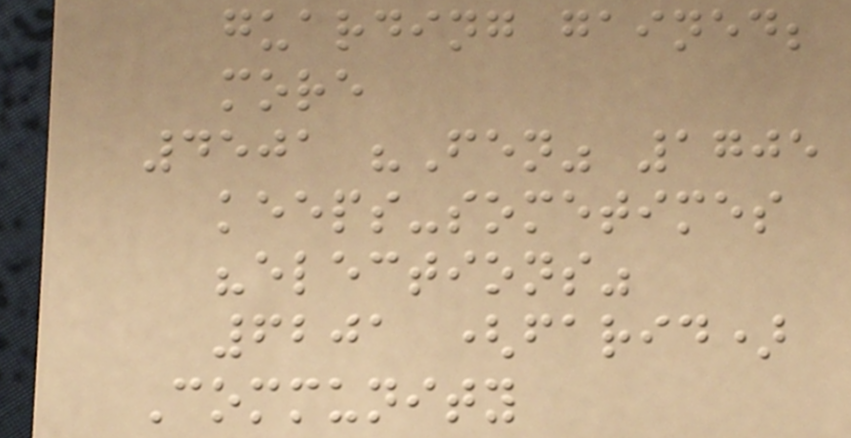guarding gained;
more
4501 "Fen" 1705
keeps-sometimes
"elections"
6201 (farid)
Community
